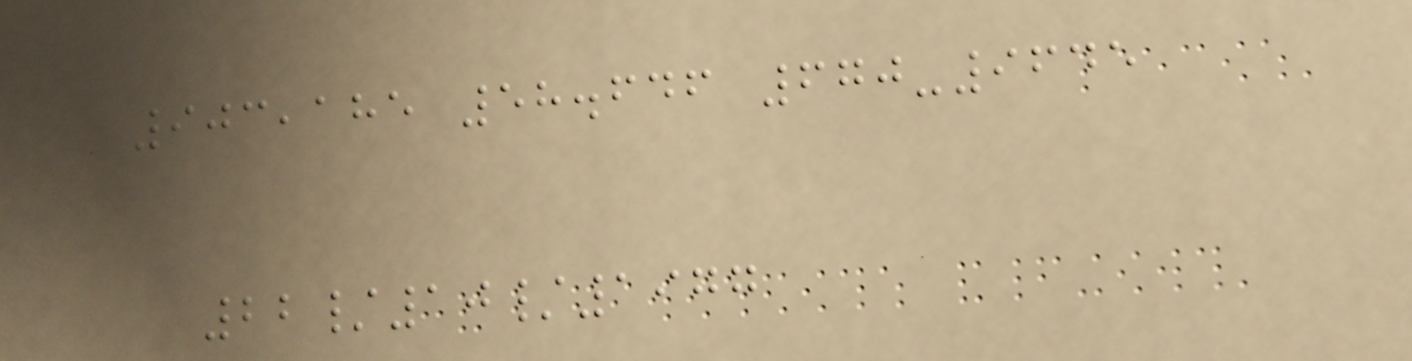903,185 58.646 670-9645
22/10/1977
